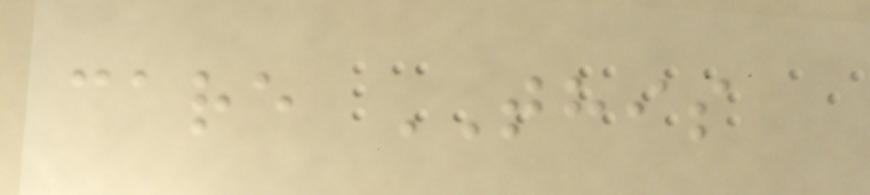care THIS
